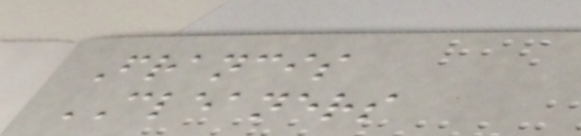Francis
CLEANERS
